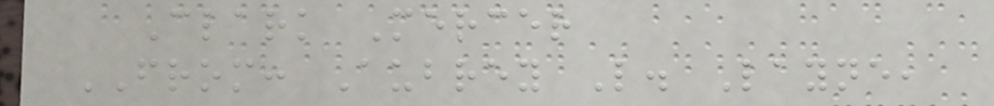Clark Mercer
FROM: Aubrey L. Layne,
